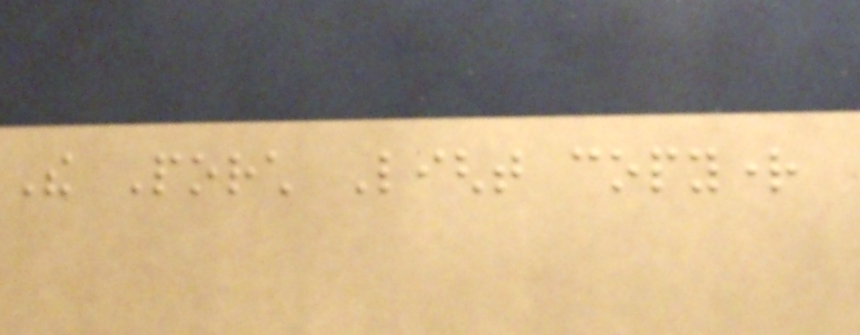The Porch Light copyright
